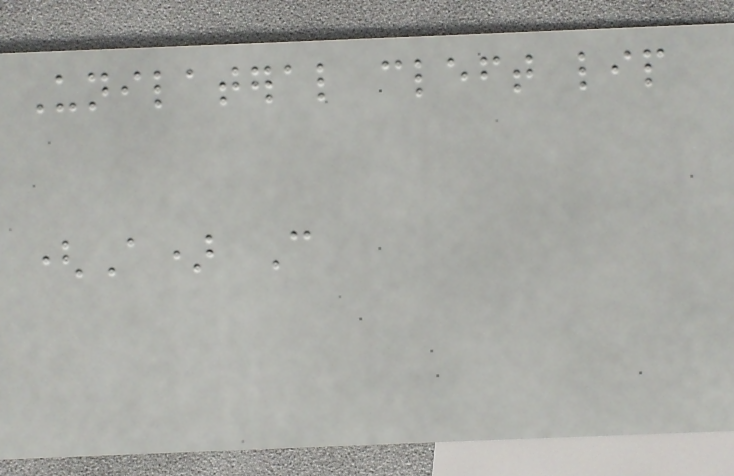Unilateral cleft lip
(A) Can
